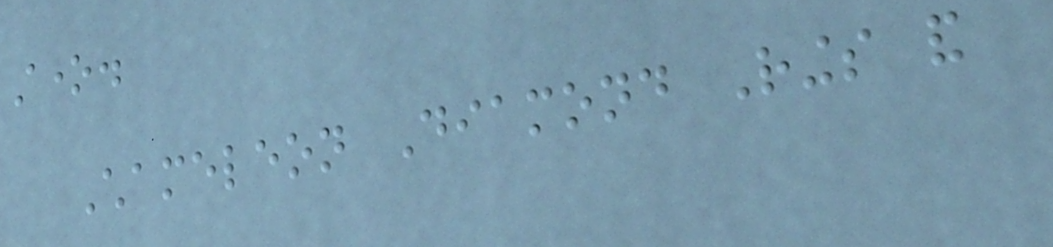stone.
Chameleon Diamond Rings and
